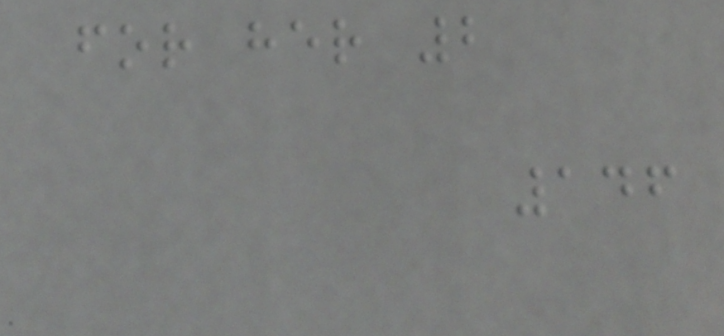for her 2
146
